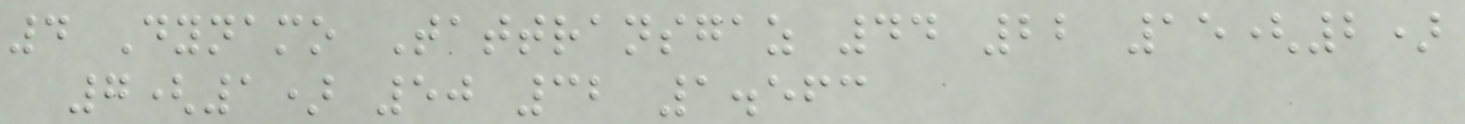4 Dynamo Tattransgaz 44 22 15(2)
7(1) 50 32 1.563
